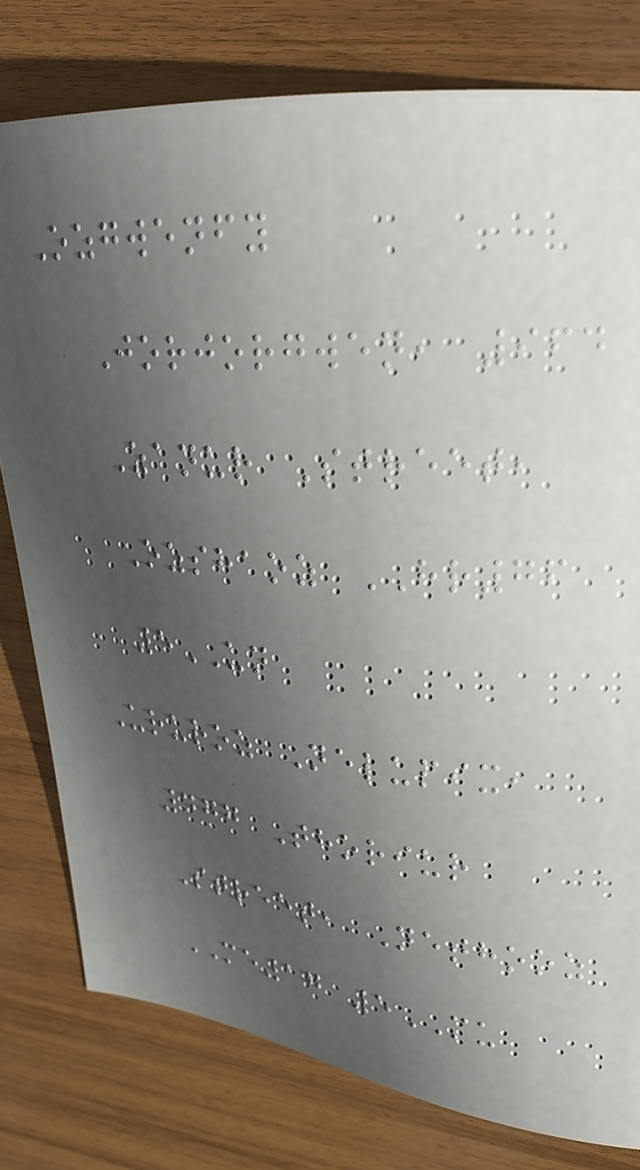Ozgwenfy
Jorjorgwen, 964
Zanur Street,
Ozshaoz HR76
5UN
Ururoz Nelupix,
477 Thoriur
Street, Nethooz
ME17 5MU
